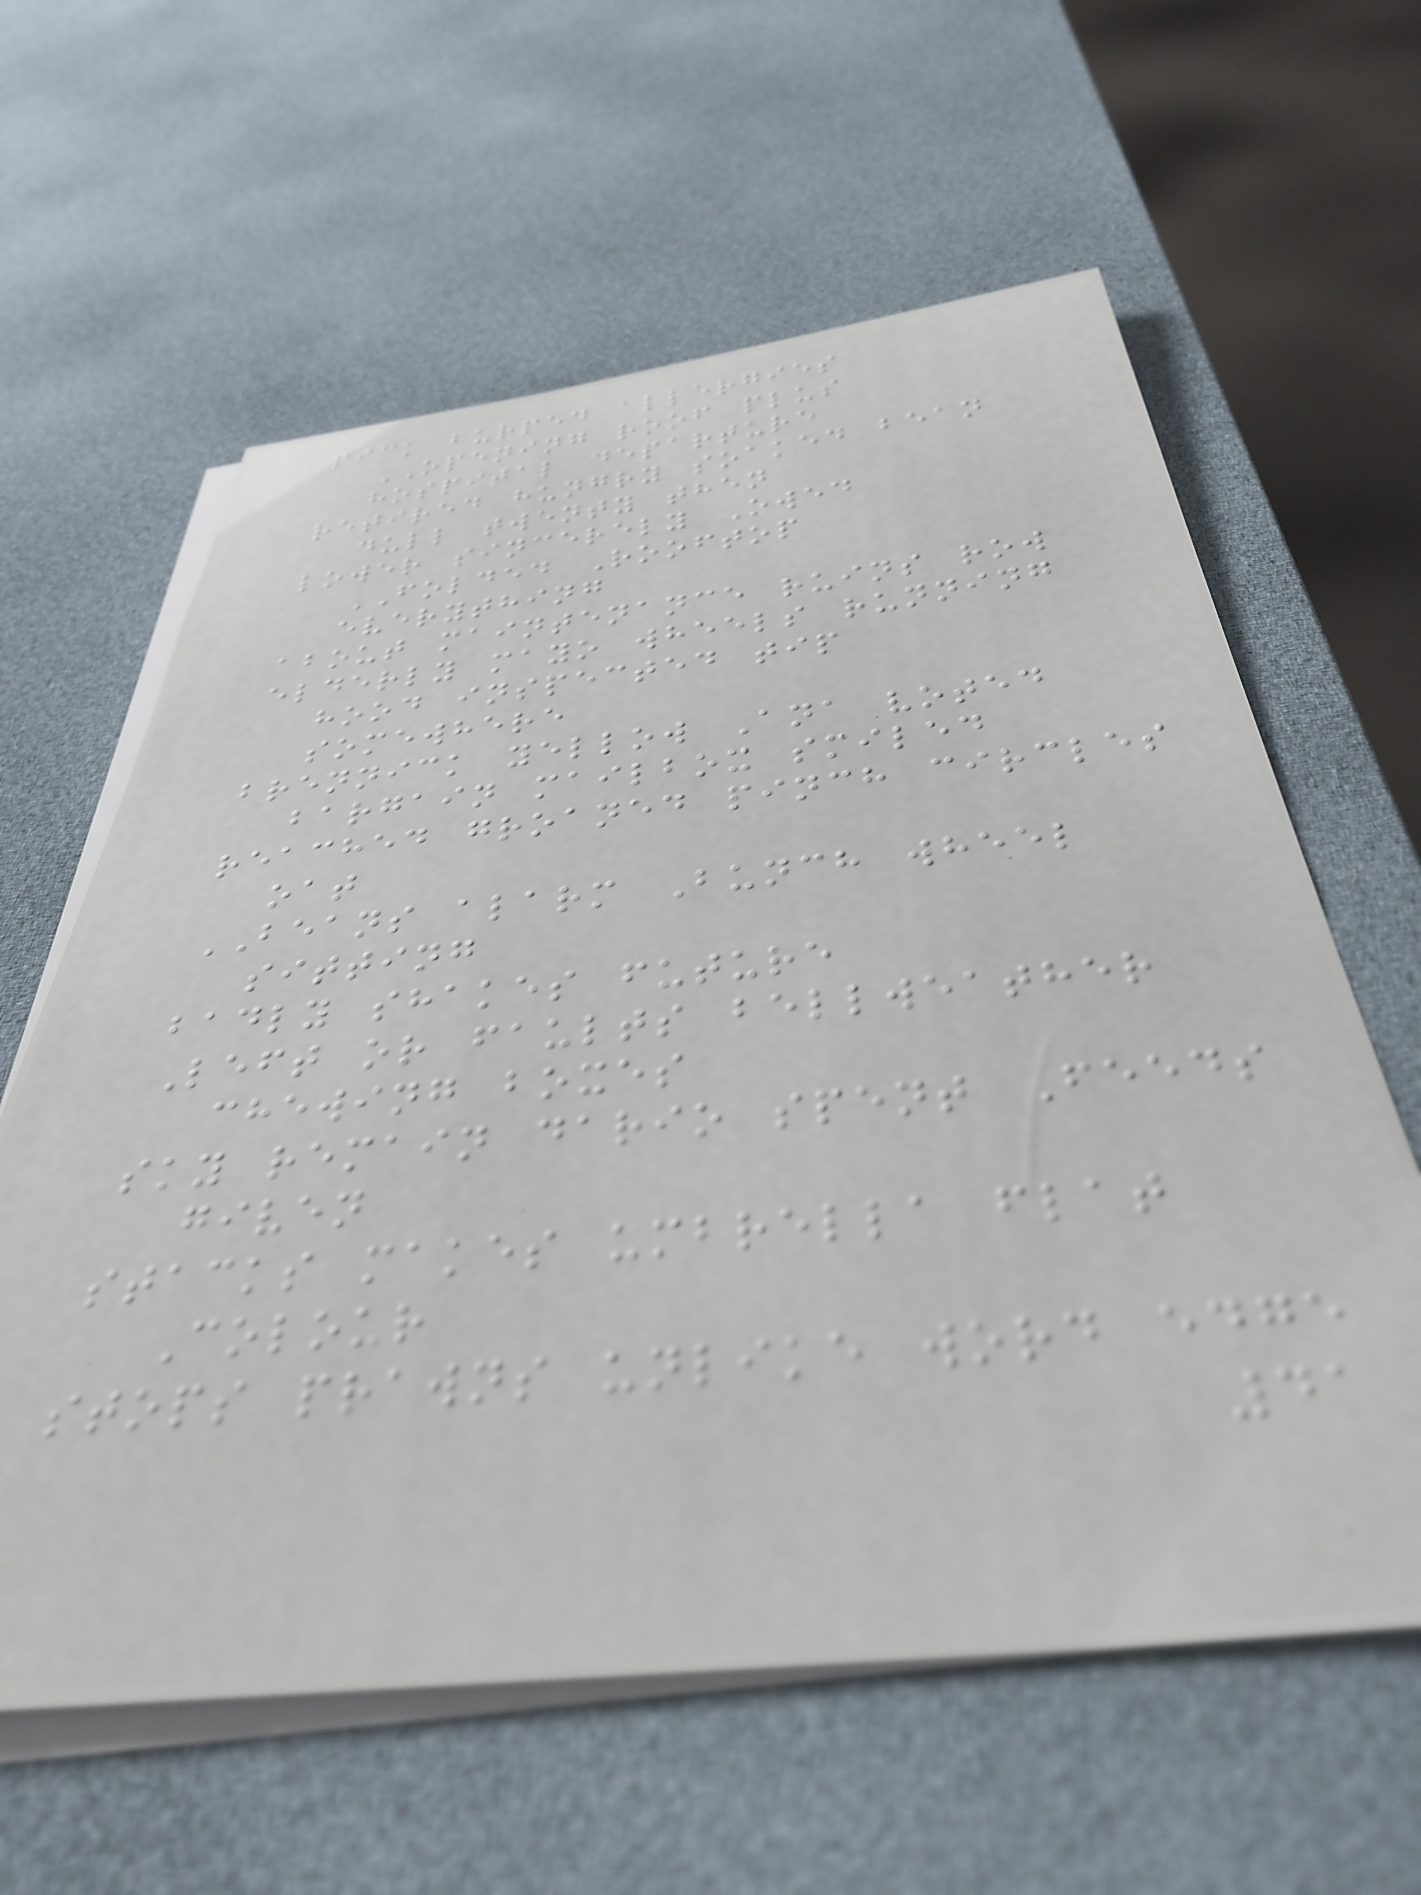pick burped allergies
OPENING roof plus
hospital departure
retired hungry soaked bean
dull twenty then
lower sincerely Owed
FOLDED Rooftop
everything
about maintenance ruins row
elderly mayo wheels running
hood inspected tip
somewhere
brennick yellow Ana voted
bargain mailbox smiled
reached groaned pinch circles
oat
BEANS alarm Bunch wheel
sitting
badly shakes future
Left or faults bellweather
chewing boxes
sky remain dario spent Feeds
given
stacks makes umbrella flat
Colour
stops prawns unlike word edge
41
